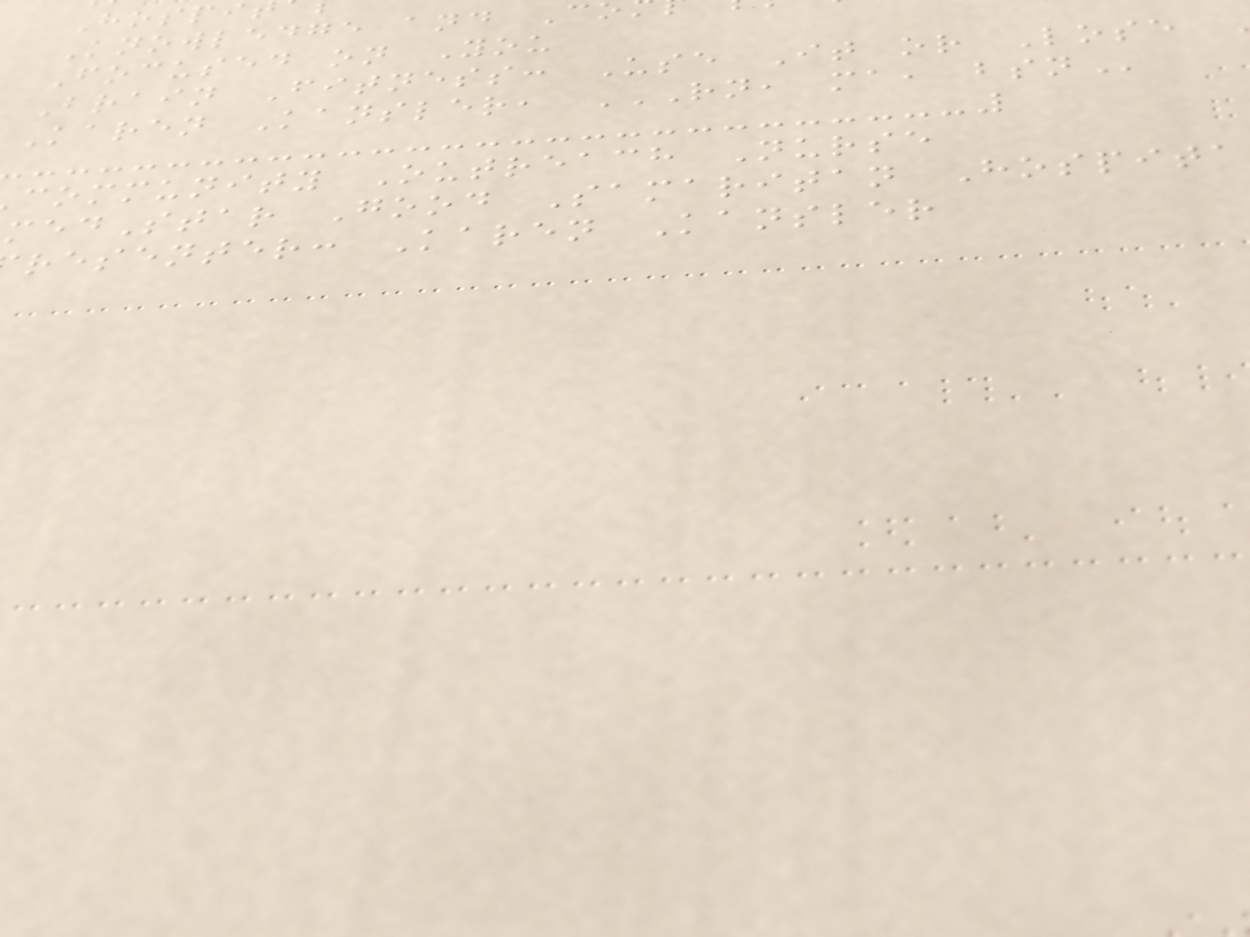Hosp
Knowledge and C
Focused on You
Brain Fitness: Use It or Lose
Karen Kansler, RN, MA, BSN
community Outreach Nurse
edStar Good Samaritan Hospita
resenter: Karen Kansler
